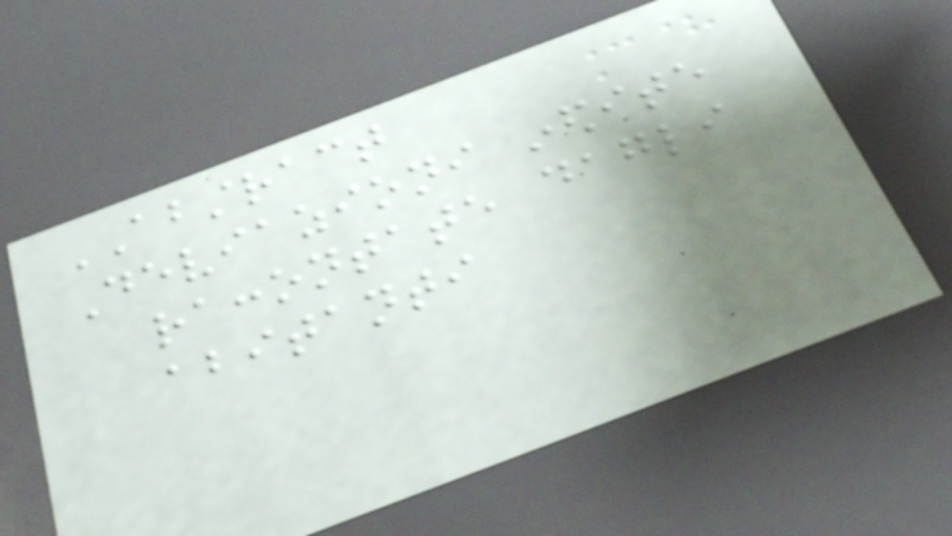ABSTRACT
Deviazioni inedite
raccontate dagli
abitanti
